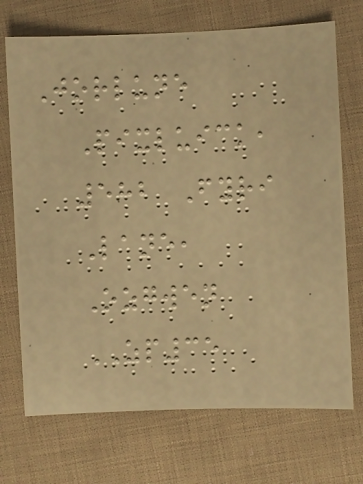Jorlune
Pixluick,
582 Fyri
Lane,
Ozgwen
ZP35
